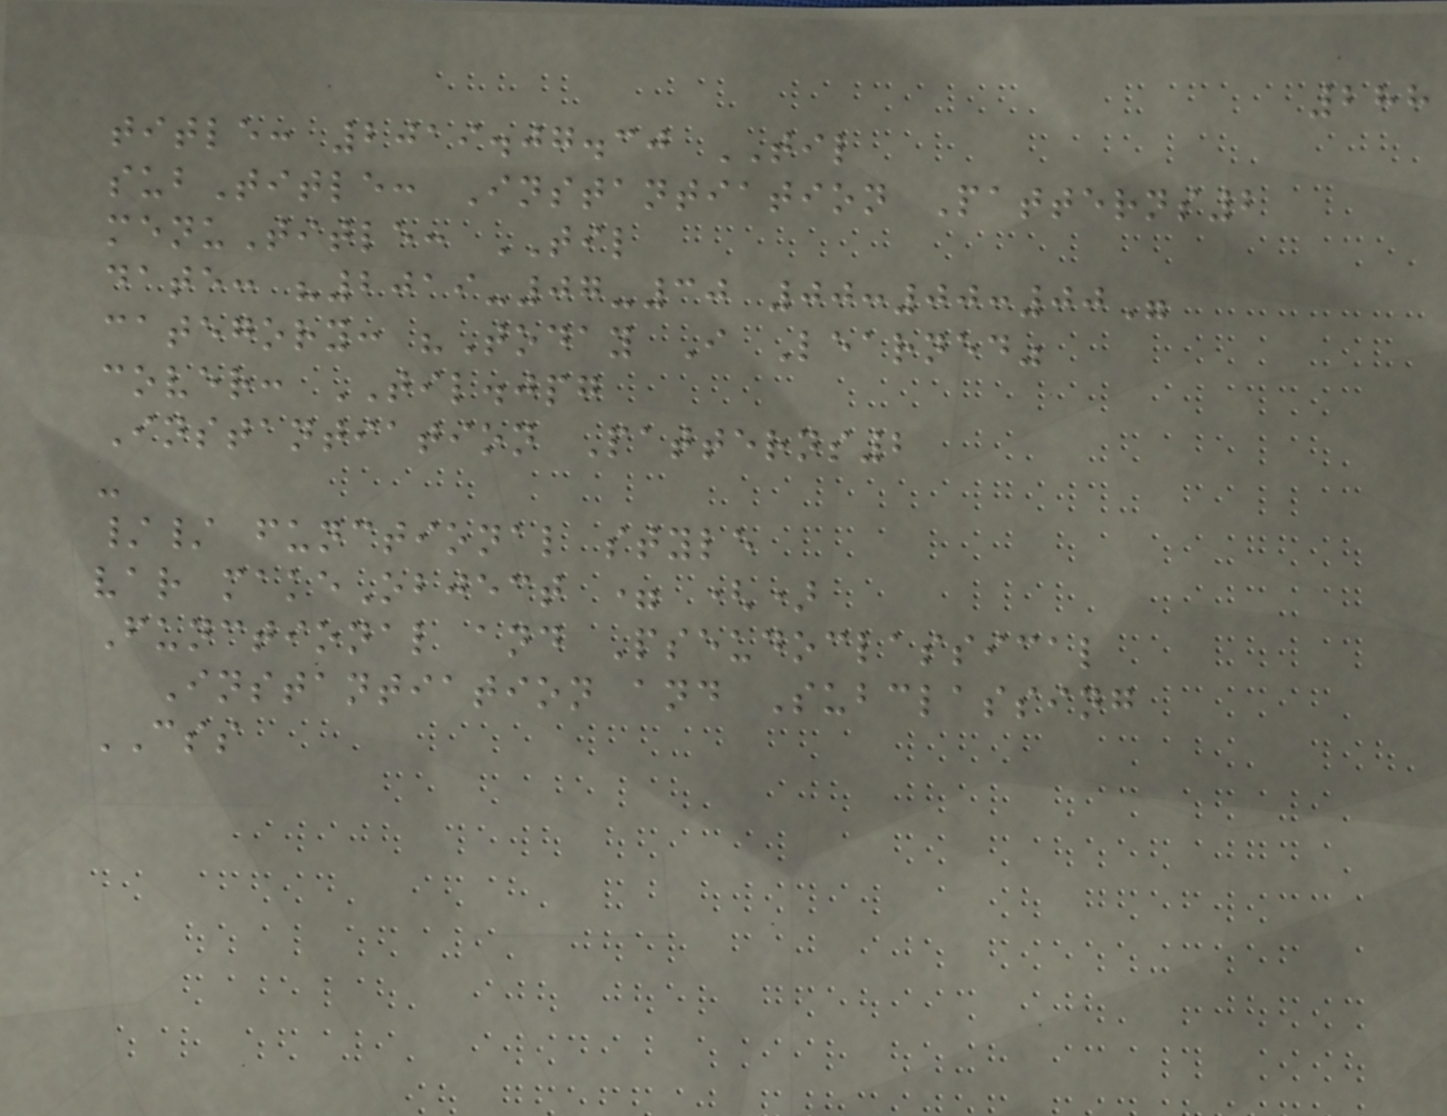288
title: 2019.07.30 TIL
subTitle: Instantiation Patterns2
menuTitle: TIL
date: "2019-07-30 00:00:00"
category: "Today I Learned"
cover: TIL.jpg
Instantiation Patterns2
-
// functional style
var makeObject = ()
Functional and Pseudoclassical
Instantiation and Subclassing
CSS
